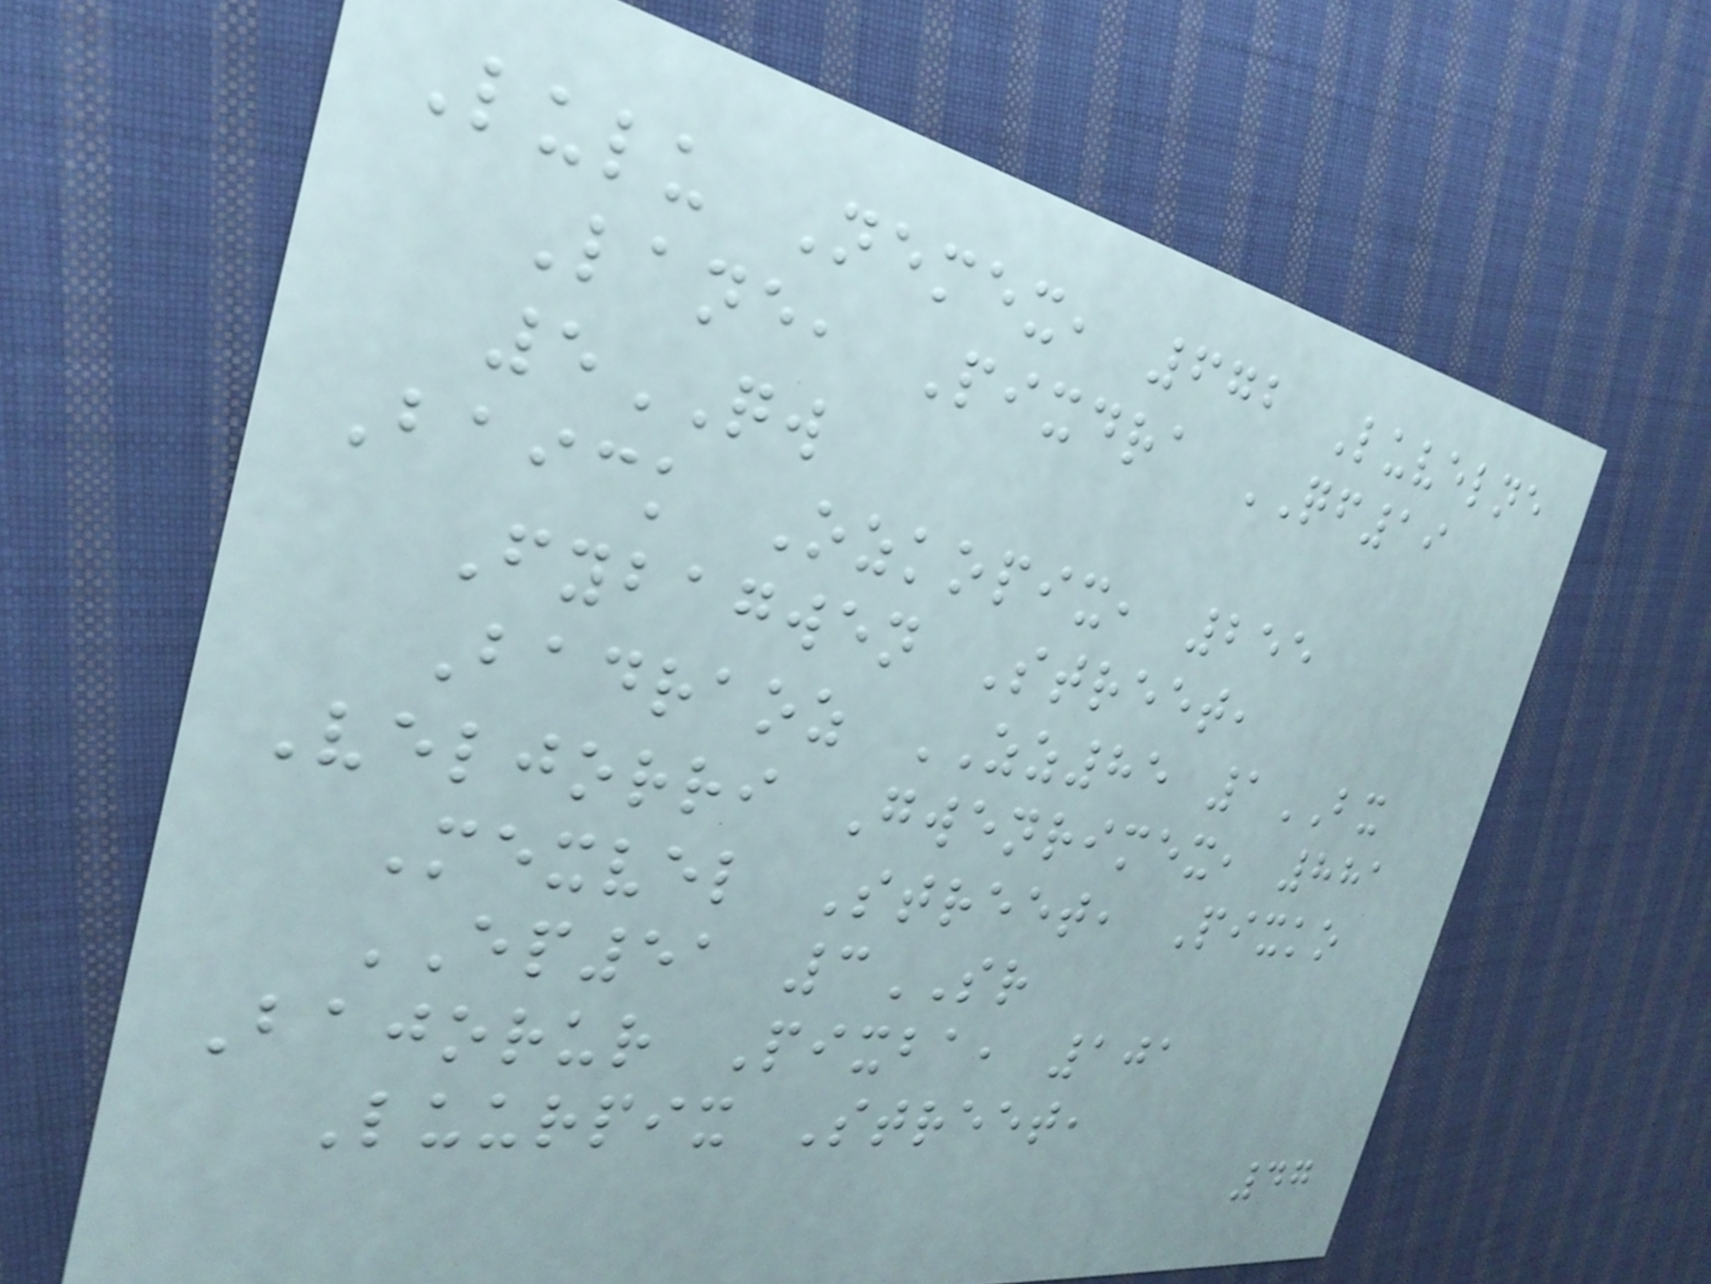Lulu Nemex, 672 Luvelne
Lane, Pixdra QF19
5QW
Baick Ozkopix, 255
Fybagwen Street,
Badraoz ZZ85 1BX
Veljorri Gwenrimex, 881
Mexvel Street, Pixko
EP51 3SR
Bajorur Pixba, 101
Luurpix Street,
47
